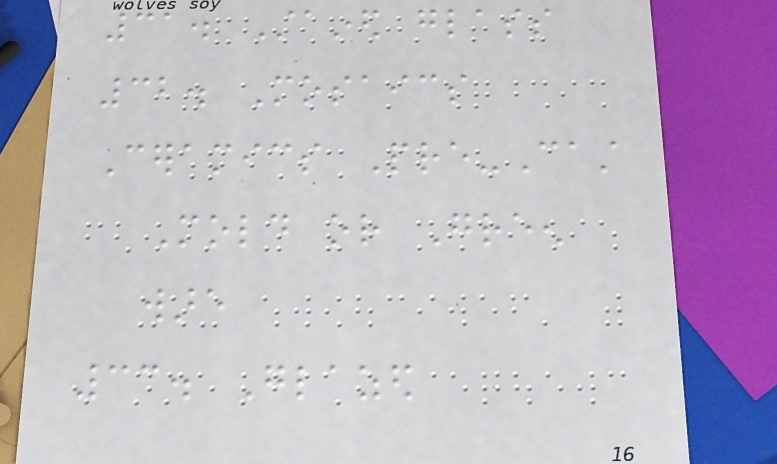31. Stained glass
32. Mosaics
Ceramics Pre-Cast
Mold or Green
ware
33. Glazed
